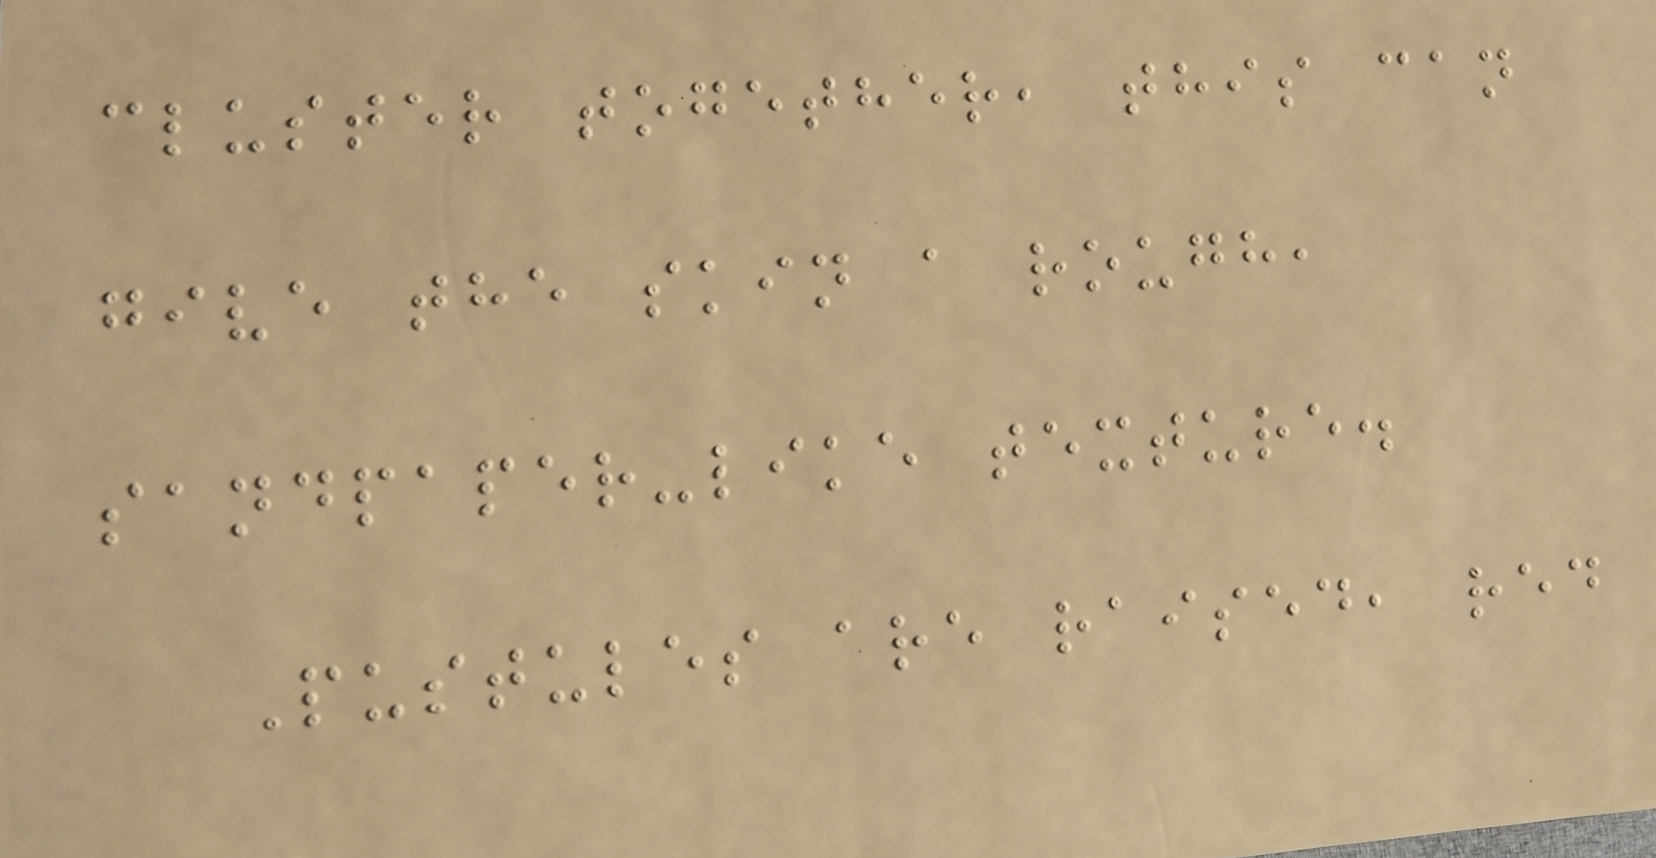cluster together, this can
give the skin a rough,
sandpaper-like texture.
Pustules are raised, red
